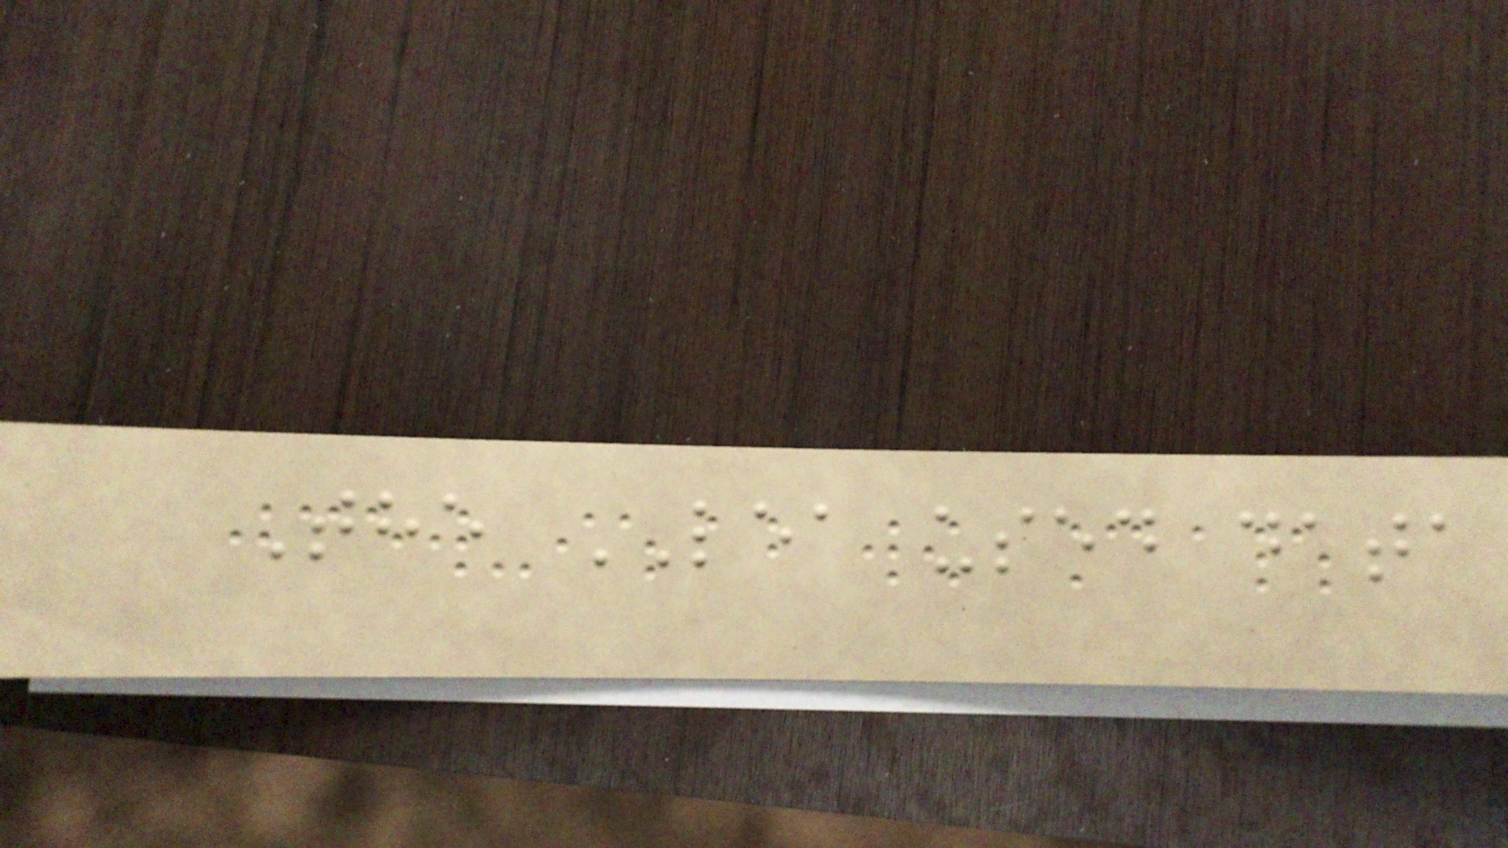The LEA used data
